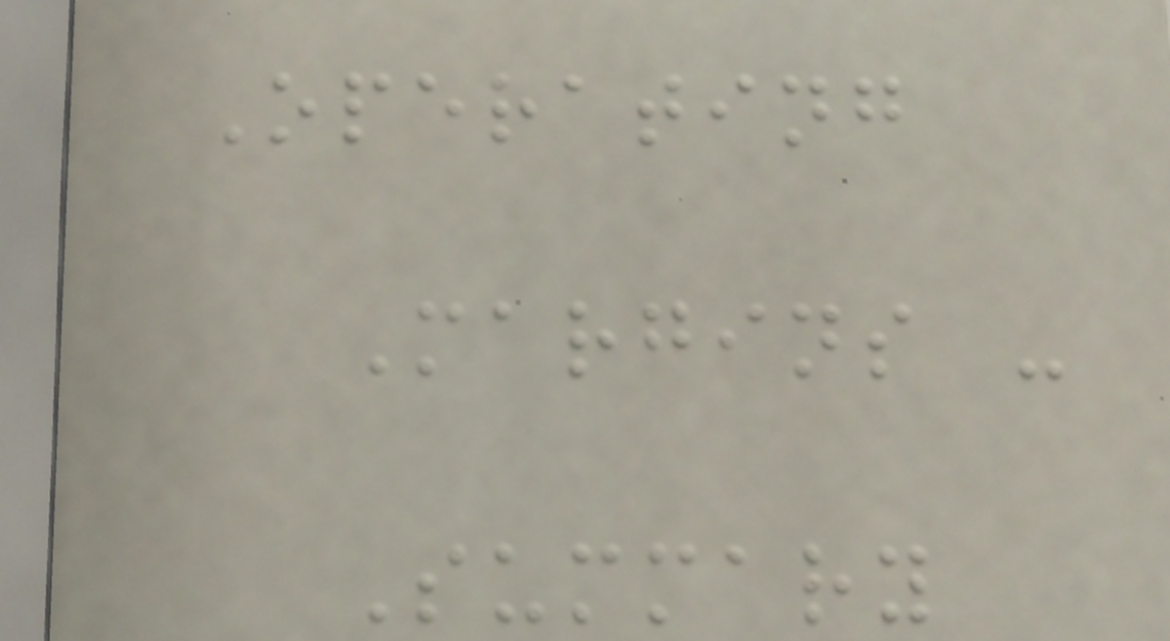Operating
Margins -
Summary
